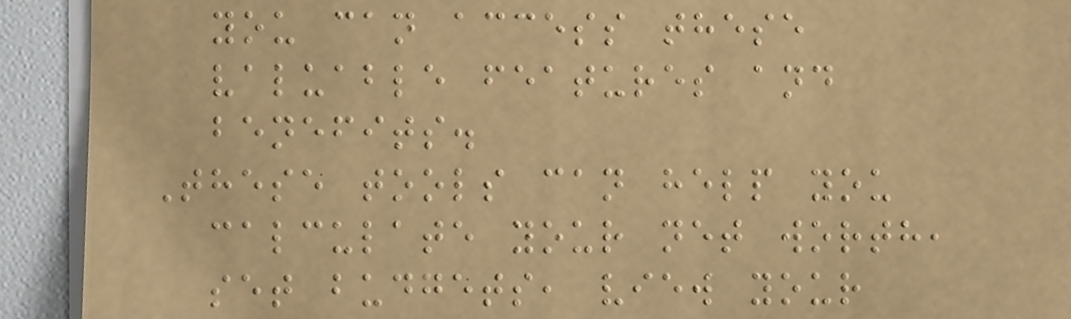you can access these
valuable features and
benefits.
These tools can help you
calculate your net worth,
set budgets, view your
